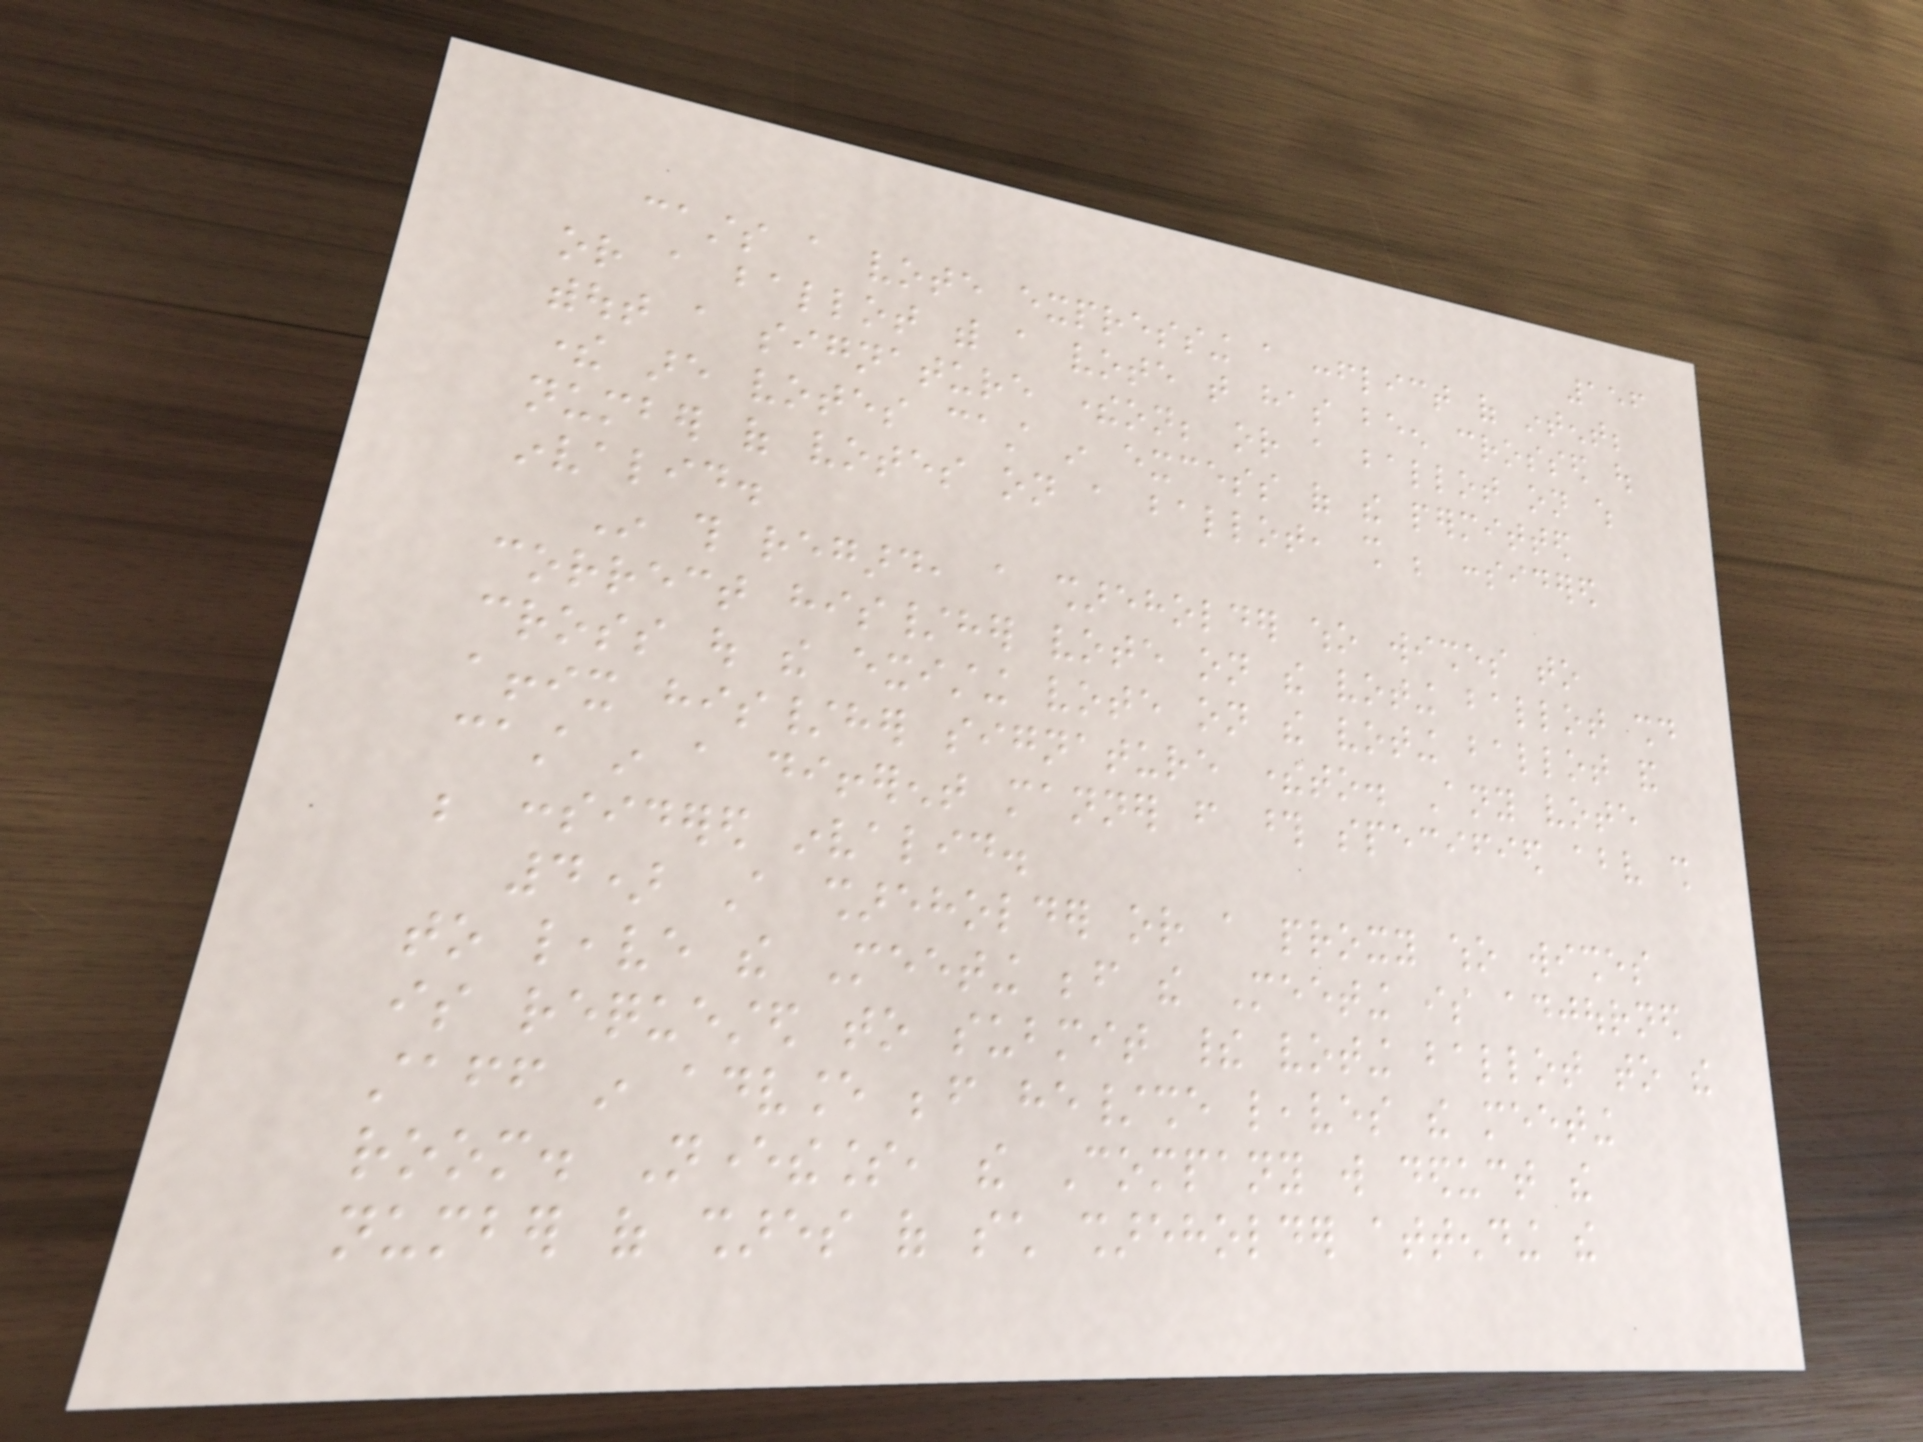156
casts a vote expressing a conflict of intent;
or a ballot with a vote that has been crossed out
without a signature thereon; or a ballot on which
there are votes cast in excess of the permitted
number of votes on a ballot, shall be considered
invalid.
In this regard, a shareholder who wishes to
correct his/her vote on the voting ballot should
cross out the existing vote on the voting ballot and
affix his/her signature thereto. Any vote
cast in a different manner from those specified above shall
be considered invalid.
4) A shareholder or a proxy who wishes
to leave the Meeting before the Meeting is adjourned
is requested to submit their voting ballot to the
staff in advance before he/she leaves the meeting
room. Nevertheless, the Company will deduct the
number of shares of such shareholder attending the
